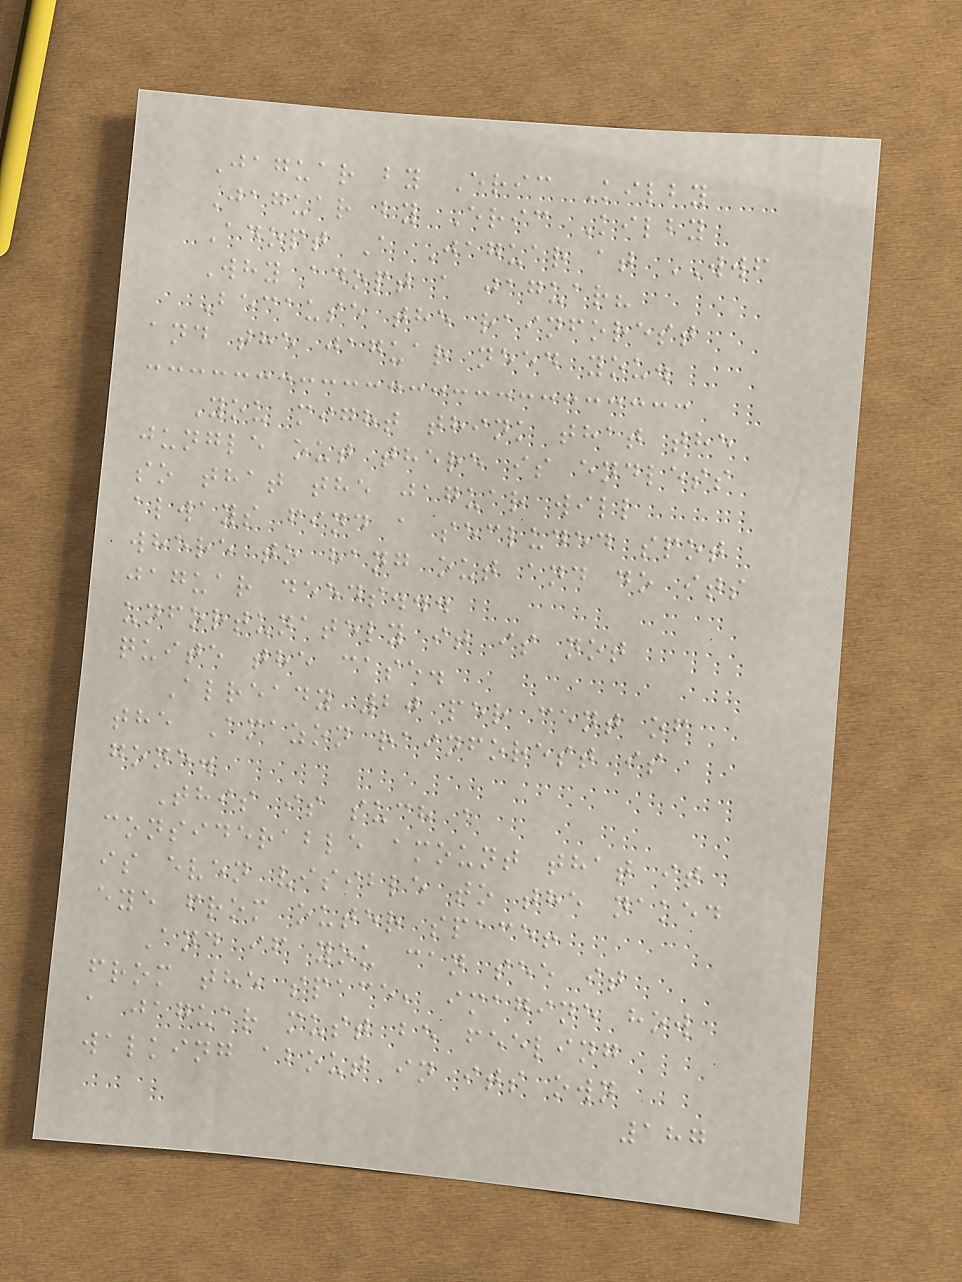Jaguar by Eric Kilby
Jaguar by Eric Kilby
Adopt A Jaguar at WWF
Why adopt a jaguar?
Because the rainforest
and the jaguar need you.
You might think that the
jungle out there is endless
so that the jaguar will
always find a secluded spot
where to hang out and do its
jaguar deeds...
unfortunately it is not
quite the case.
Already 20 per cent of
the Amazon rainforest is
gone.
This is such a
considerable amount that it
is even visible to the naked
eye from outer space!
And if you can see it
from the space, imagine how
a jaguar must be feeling
walking about in its own
187
